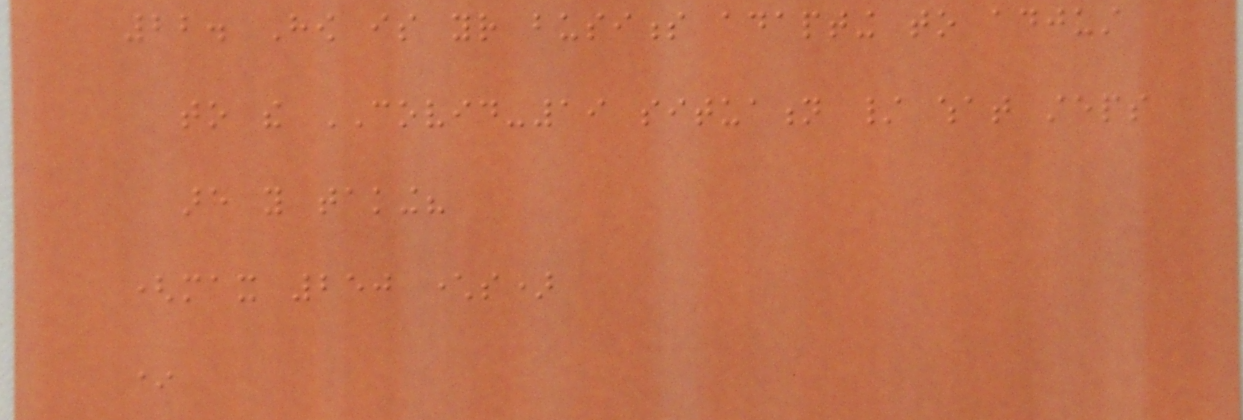22. How is your business adapting to adjust
to the COVID-19 situation / what steps
are you taking?
(max 250 characters)
*
